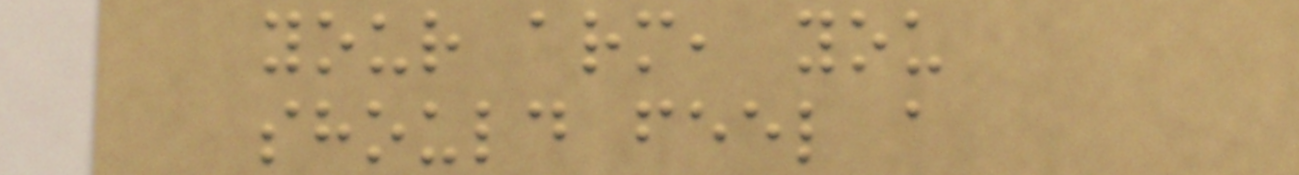your arm, you
should feel a
